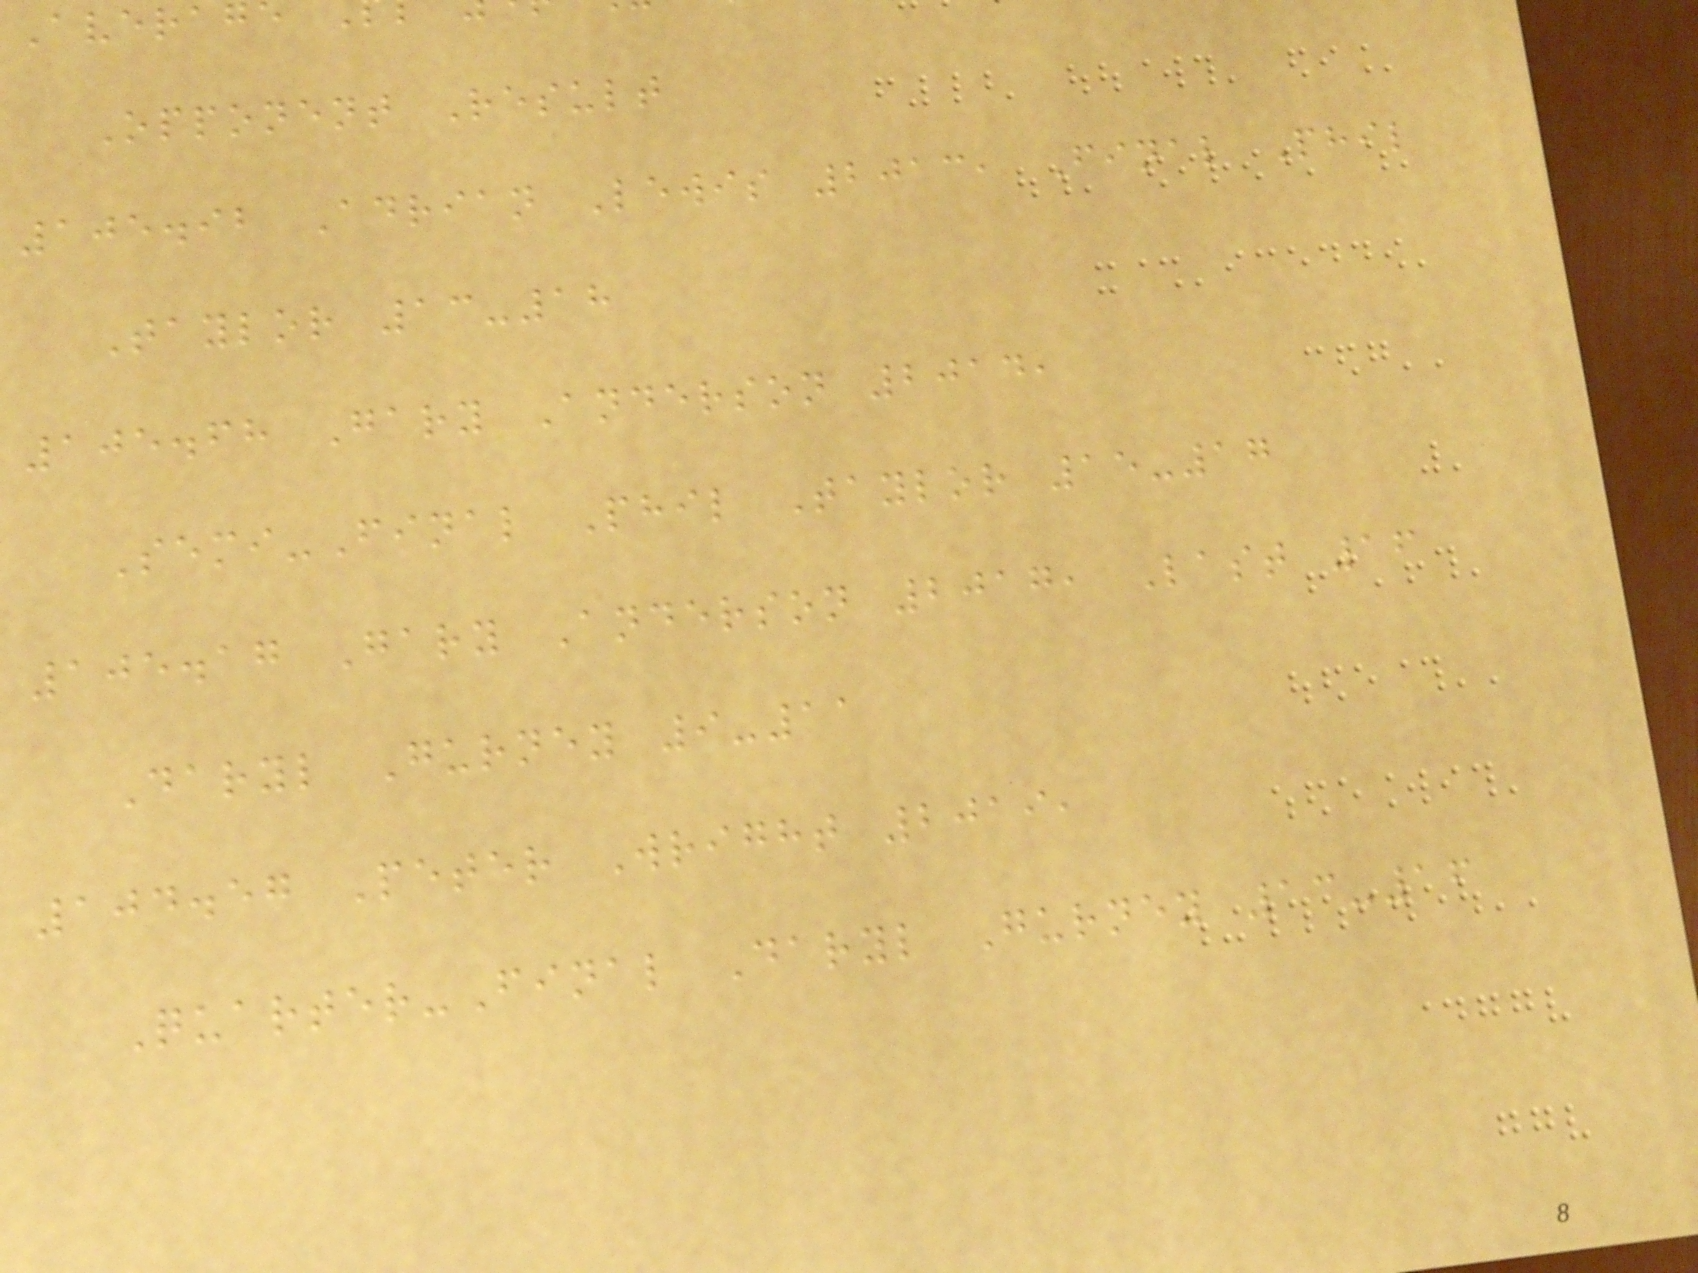Opponent Result
105.92 Adrian Lewis 2013, Final Phil
Taylor 13-18
105.68 Gary Anderson 2014,
Semi-Final Phil Taylor 15-17
105.17 Gary Anderson 2017, Last 16
Daryl Gurney 9-11
104.57 Peter Wright 2019,
Quarter-Final Daryl Gurney 13-16
